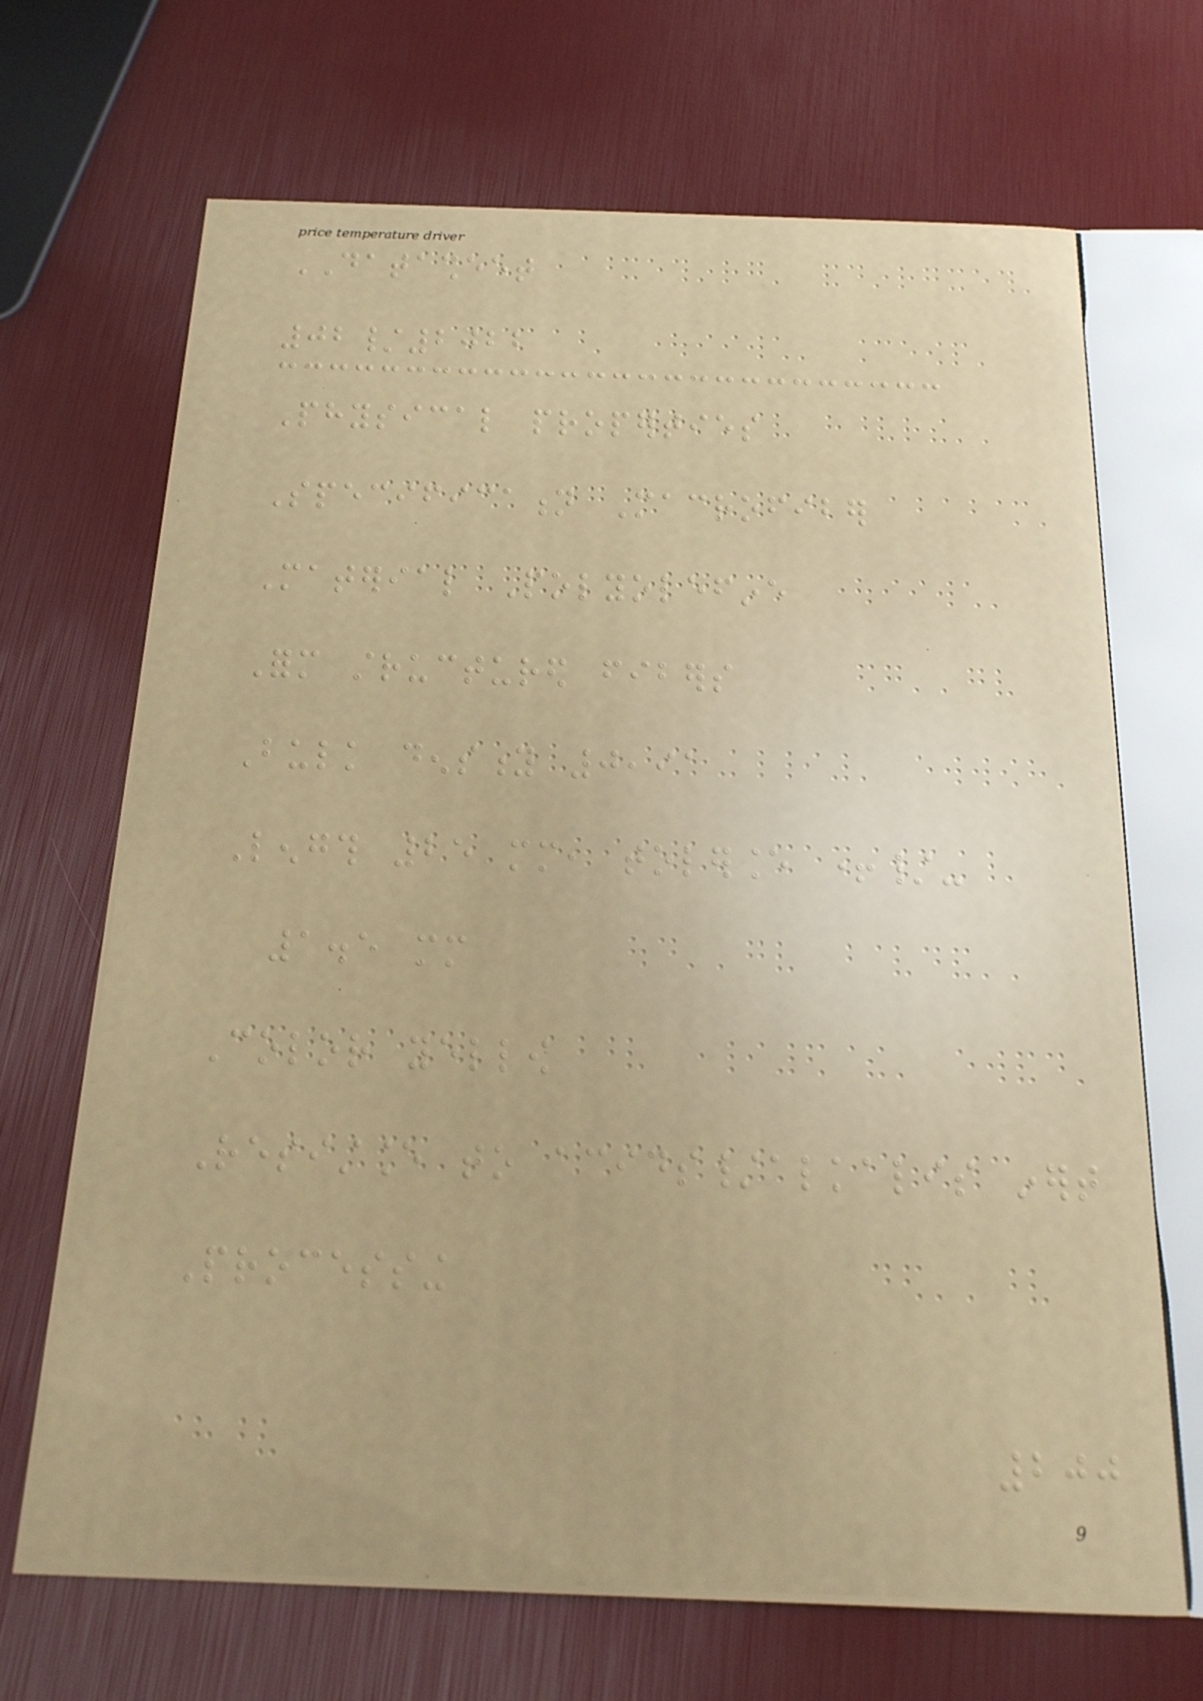DATASHEET
02/2022
Physical properties
Specification Macrofiber
Material Polyolefine
Form structured fibers
Bulk density 0,91
Length 25 mm, tolerance +/-
1.5 mm
Color yellow
Resistance to acids/alkalis inert
Processing
200
